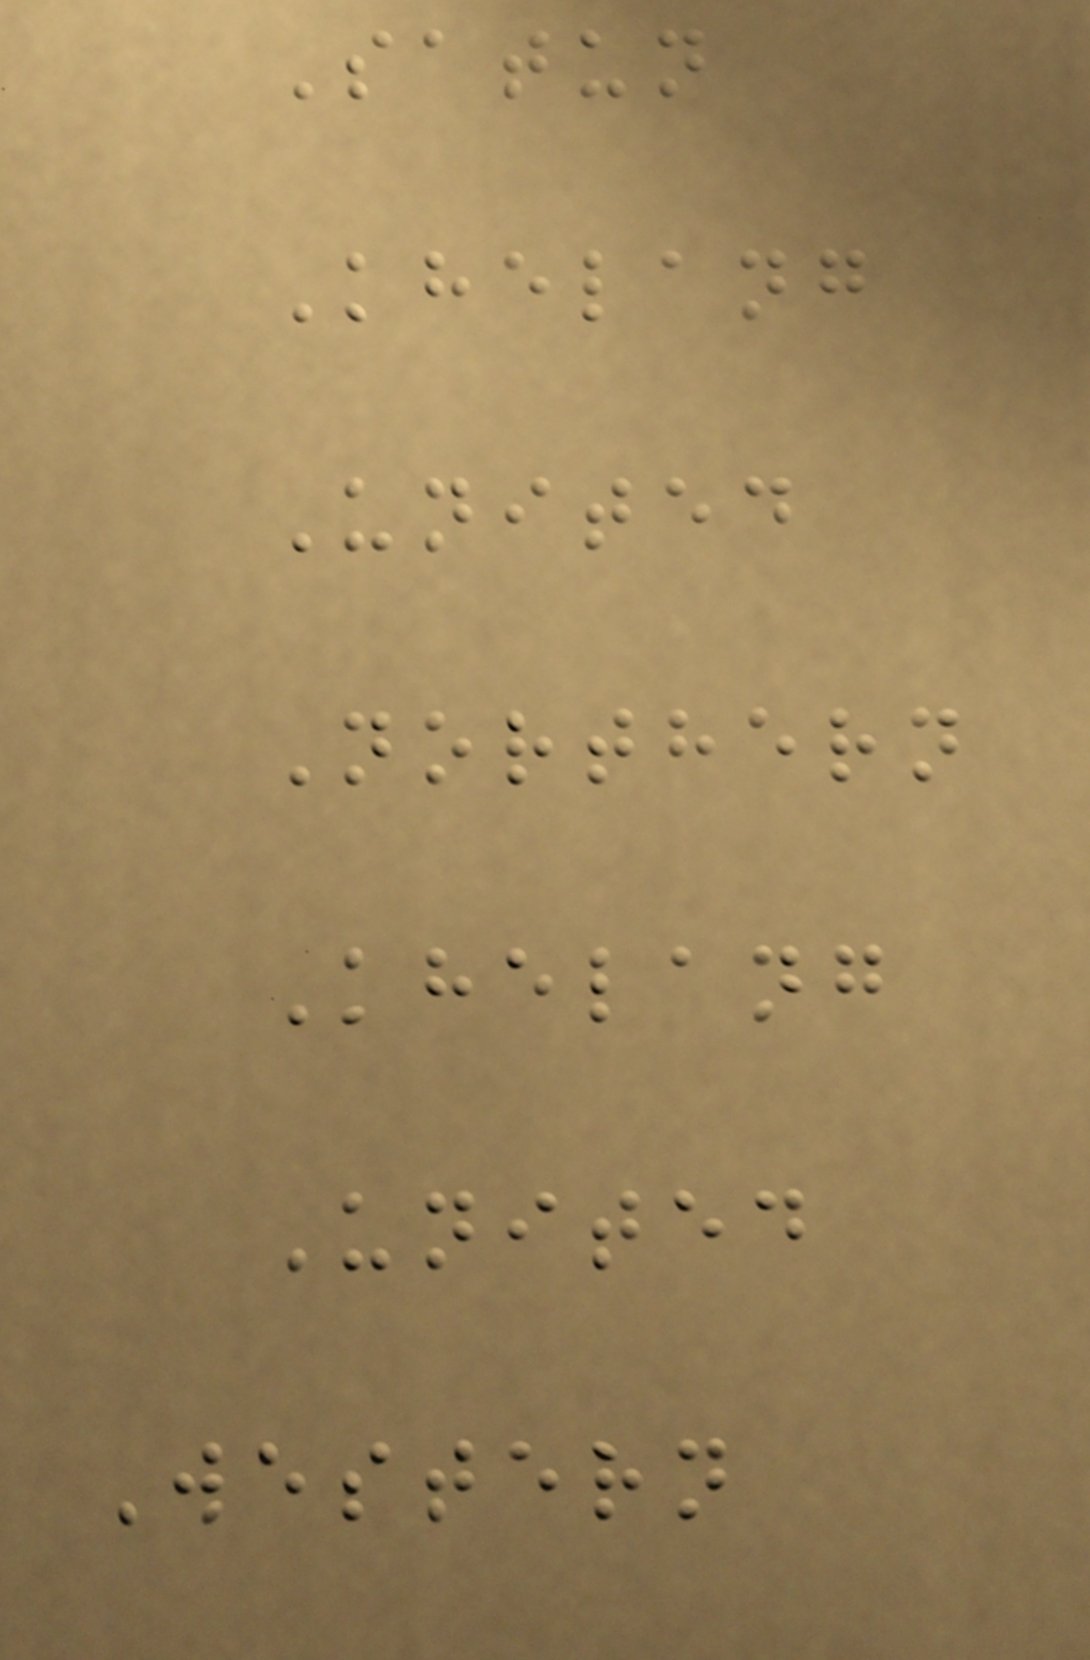Satun
Khelang
United
Northern
Khelang
United
Western
